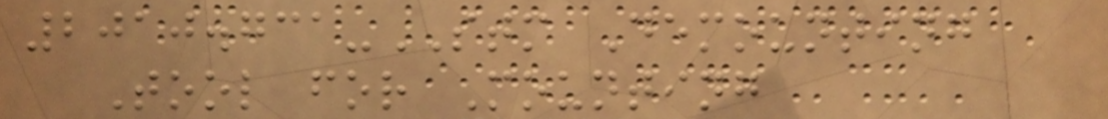2010.731-STM Demounting
Tool for Mounting
